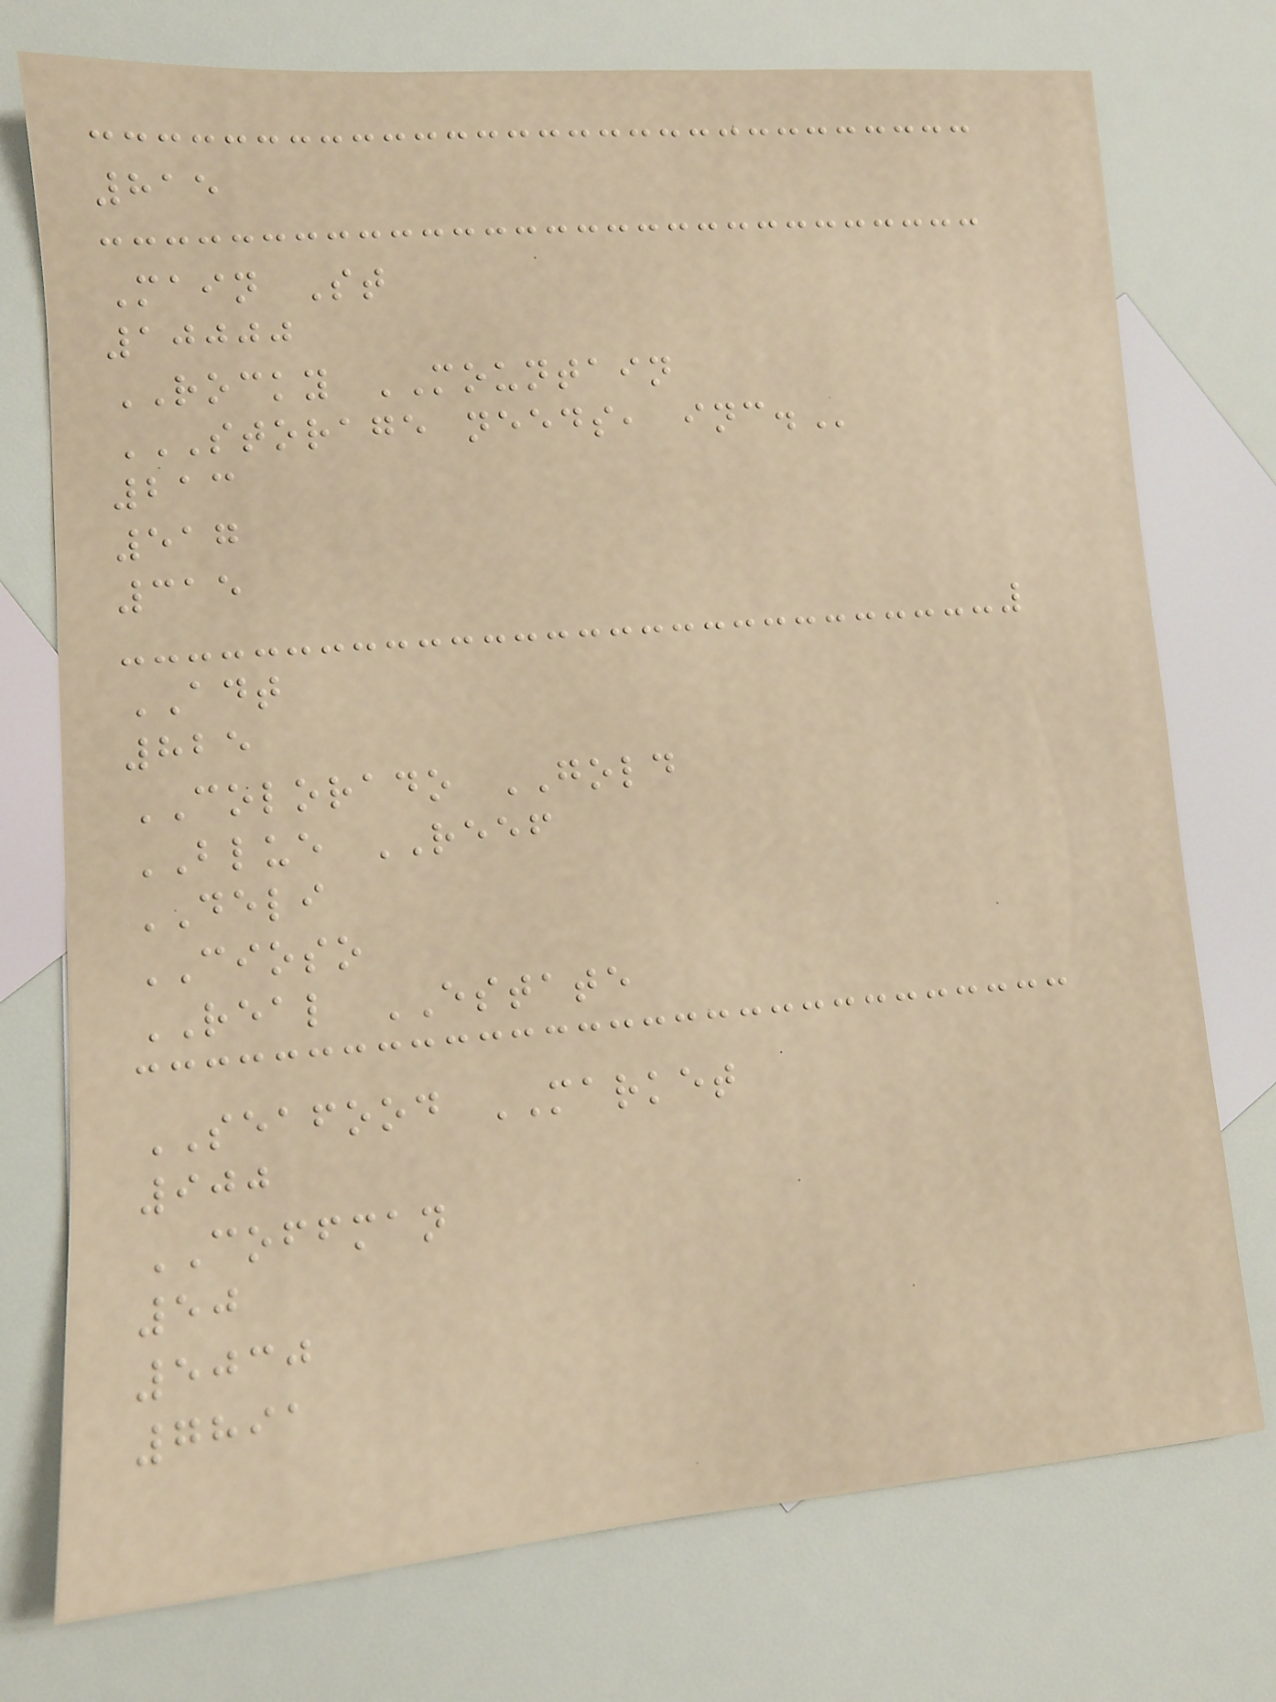815
Main St
10000
ROCKY MOUNTAIN
STORAGE NEEDS, INC.
213
517
315
ADT
825
COLORADO GOLD
BLUE REEF
DELI
CIOSO
REAL ESTATE
SEAFOOD MARKET
900
COFFMAN
50
5030
7891
